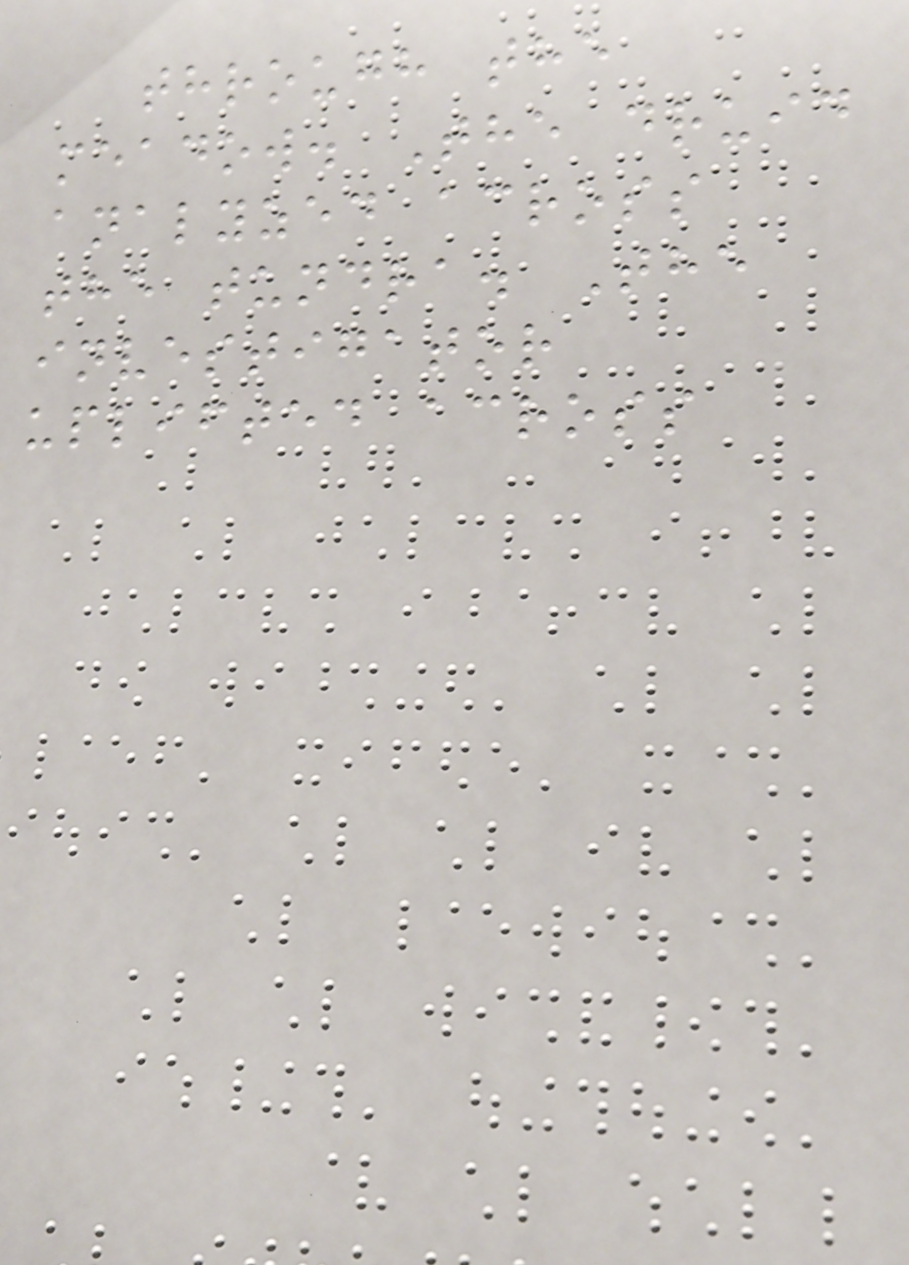through the
meadow. The druid
analyzed across
the tundra. The
investigator
uplifted across
